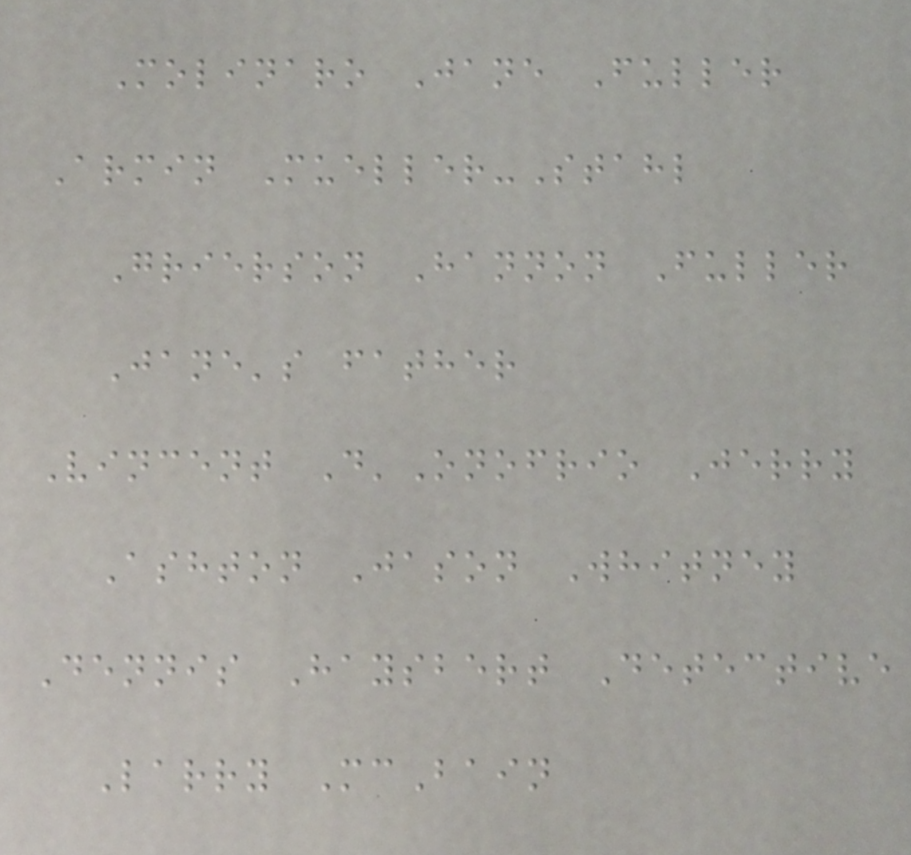Molinaro Jane Fuller
Armin Mueller-Stahl
Grierson Hannon Fuller
Jane's father
Vincent D'Onofrio Jerry
Ashton Jason Whitney
Dennis Haysbert Detective
Larry McBain
